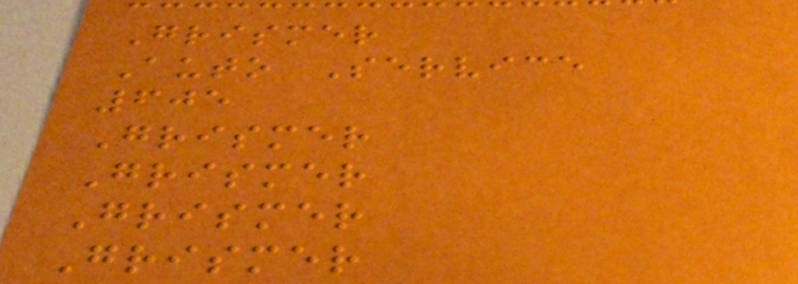Grismer
Auto Service
605
Grismer
Grismer
Grismer
Grismer
